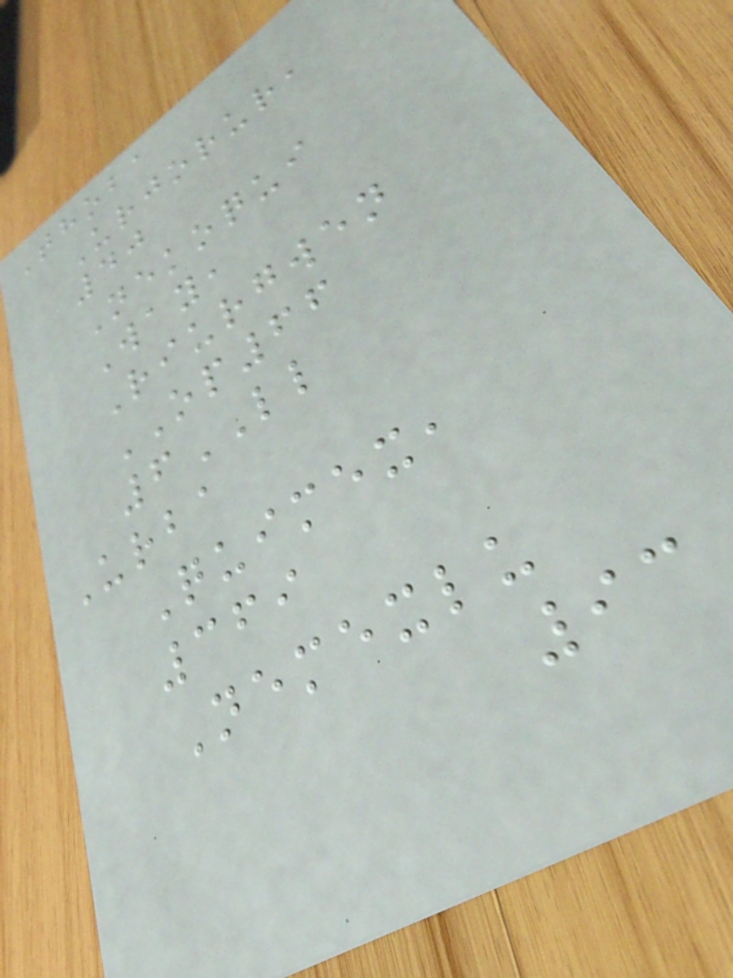Thoba
Urjorur,
40
Nekoqui
Way,
Riurgwen
OP66
6LL
Urba
Quimex,
369
Nemexlu
93
